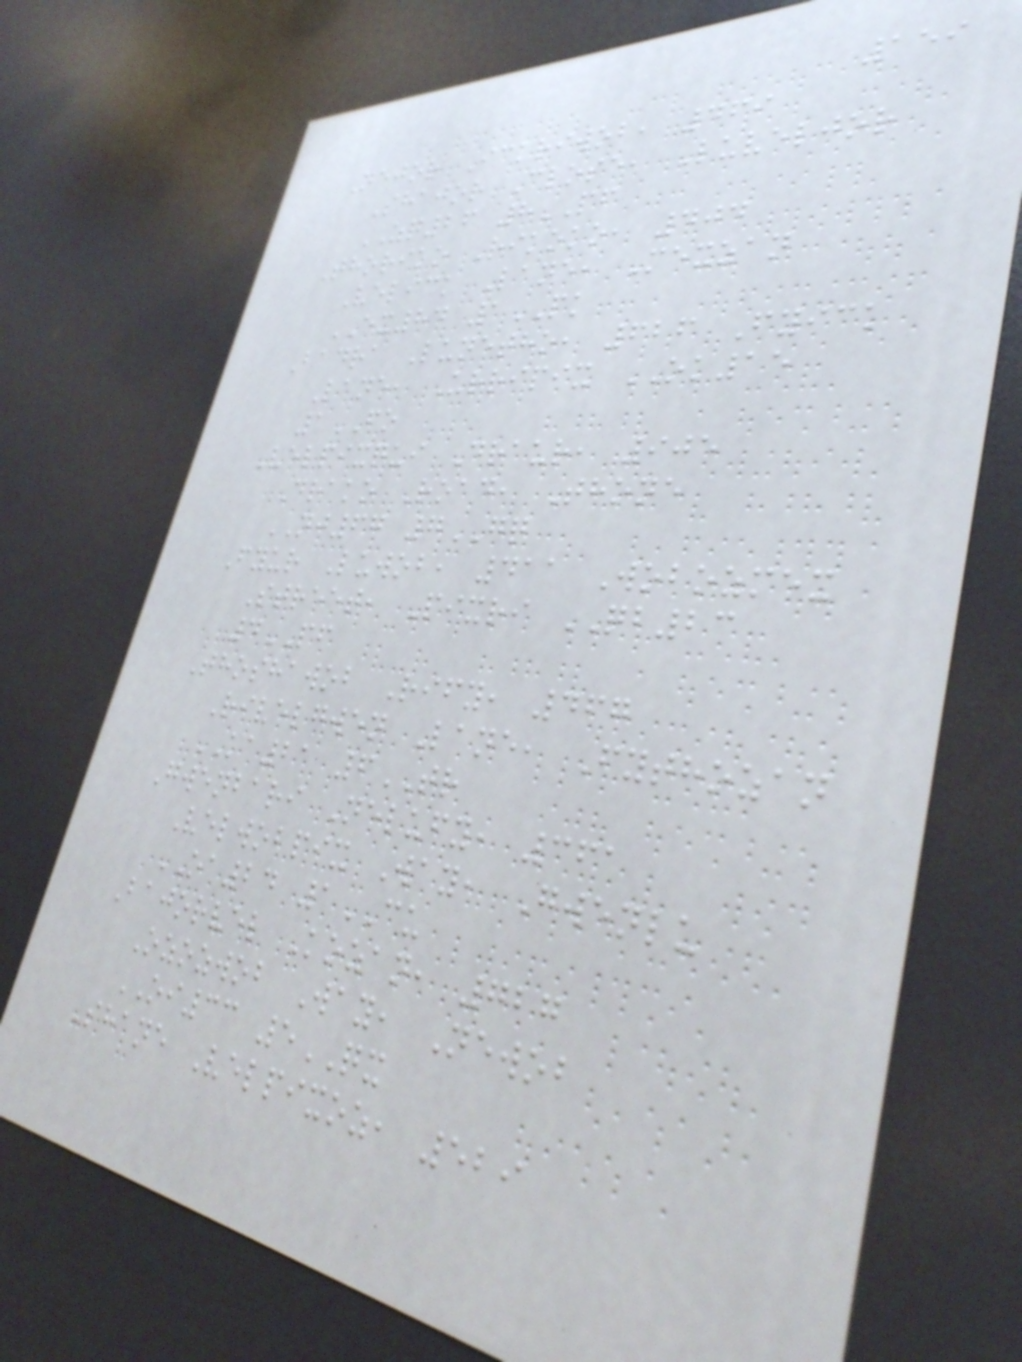159
Nejor Ickriwob, 469
Shajor Close, Luveljor
ZQ26 8PF
Thoriko Rikoko, 404
Velick Lane, Mexzan
EX84 1PK
Badra Lunetho, 626 Fyick
Lane, Urripix OK15
1FO
Velpixqui Draur, 905
Drako Road, Thone
NJ67 7GQ
Fyur Luwob, 411 Wobozmex
Street, Pixri QB23
4PF
Thoshawob Rify, 467
Rivelgwen Lane, Fythozan
KA21 6TR
Gwenbari Nelufy, 361
Velwobpix Way, Gwenlu
OA24 1CU
Bajorvel Kozan, 727
Ozozwob Way, Newob
OI33 5QX
Shane Velpixoz, 529
